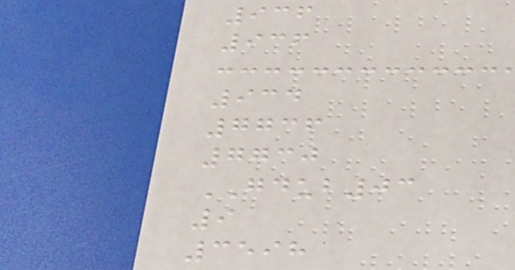936
936
934
7736
7730
GDUB03
9
3598
